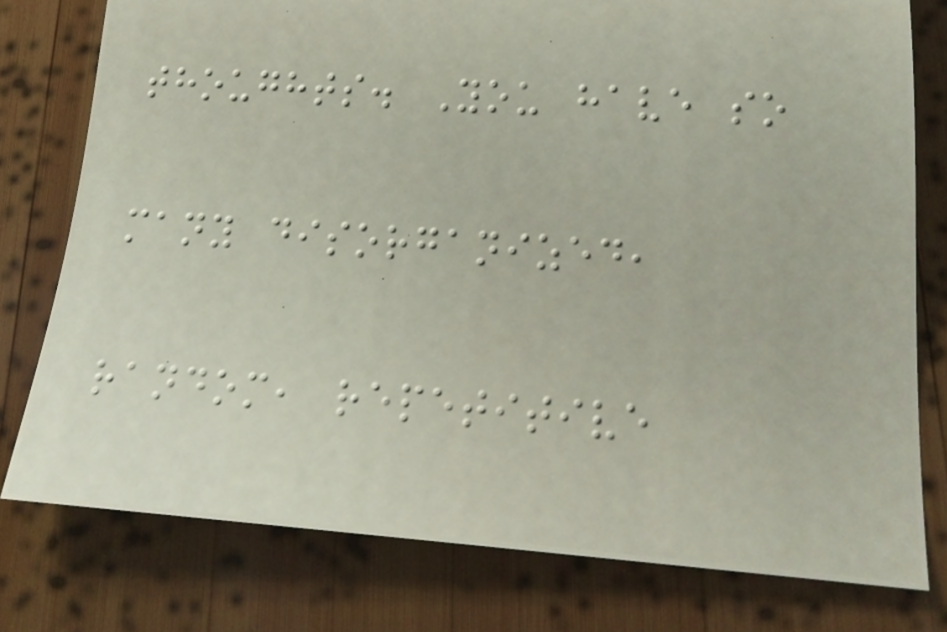thoughts. You have so
many disorganized,
random, repetitive
